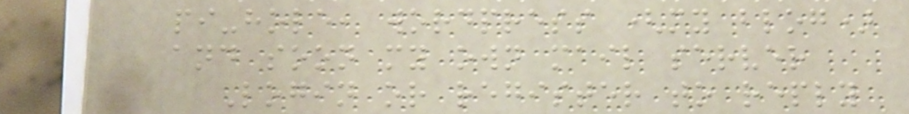pi-hole, wordpress (my blog)
and soon my own mail server
Login or register to reply
